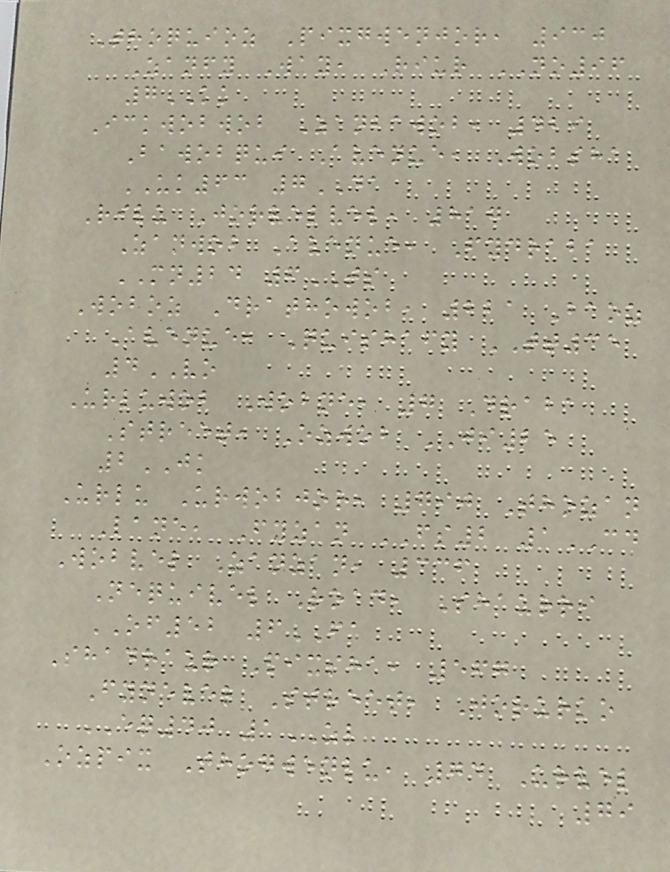Thoquioz Pixgwenjor, 930
Zanfy Way, Riur NO96
7KK
Ickwobwob Zanbawob, 429
Bawobqui Avenue, Wobsha
UK63 7DA
Rilu Jorvelvel, 817
Zanwob Avenue, Fydraba
MN24 6TS
Woboz Drathowob, 221 Baoz
Avenue, Quishafy TT35
4VO
Urluwob Wobne, 7 Draba
Street, Ozwob JI25
2JK
Urlu Urwobjor, 790 Thozan
Lane, Fyzan FS2 1CD
Wobvel Zanzan, 336
Nequivel Road, Shaurri
OF52 6FA
Shadraur Pixsha, 567
Fynevel Street, Jorurko
EQ40 1ZL
Ozpix Thogwenlu, 74 Urvel
79
